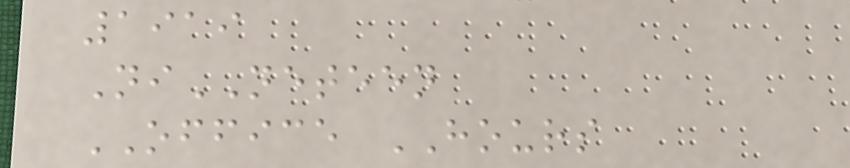1919
NiNETEEN
OFFICE HOURS
